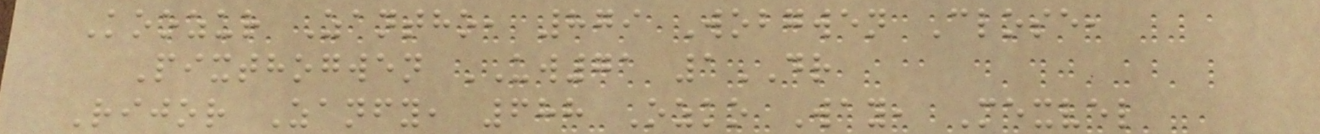Koozur Zantho, 879 Wobgwen Close,
Pixthogwen UW71 1DR
Rijor Zanfy, 688 Ozko Way, Mexvel
